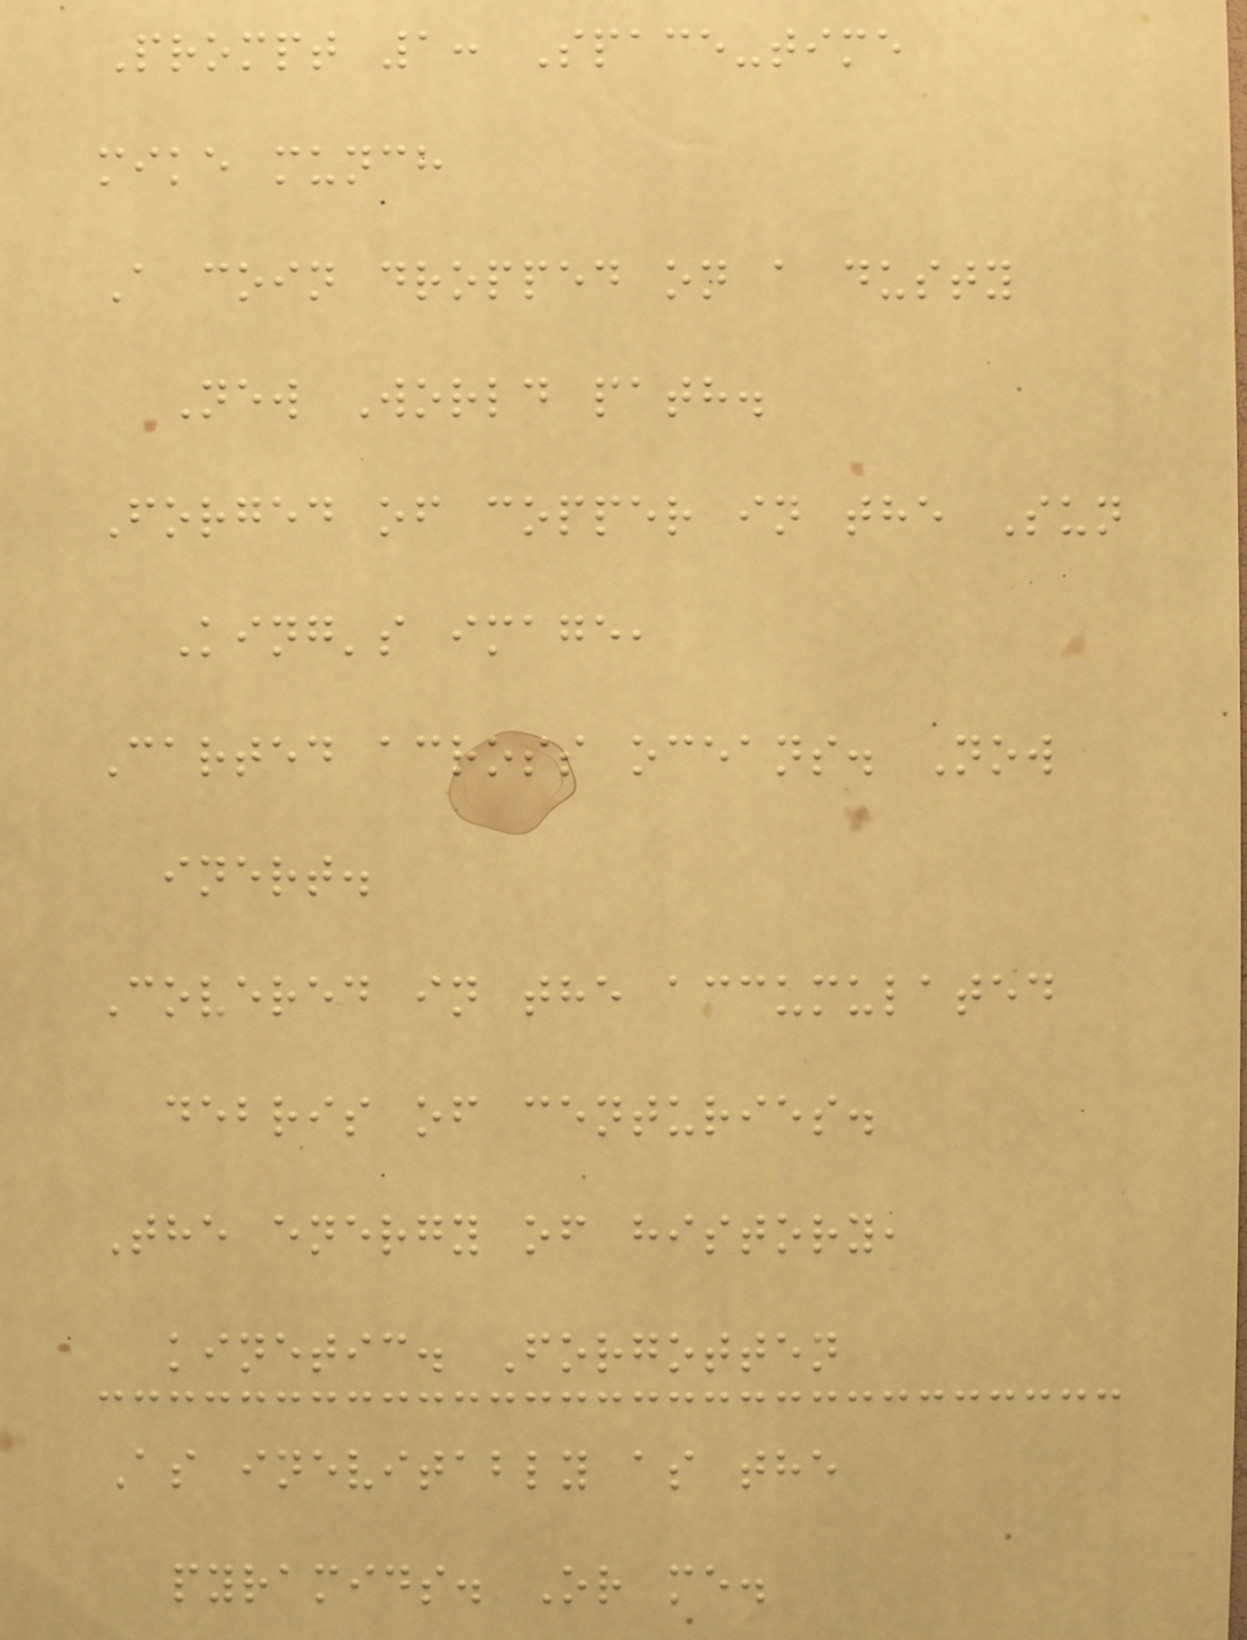Prompt 1: Space-time
mike munch
A coin dropped on a dusty
New World path.
Forged of copper in the Sun
King's image,
Carted across oceans. Now
inert.
Covered in the accumulated
debris of centuries.
The energy of history,
kinetic. Forgotten
As inevitably as the
pyramids. Or me.
